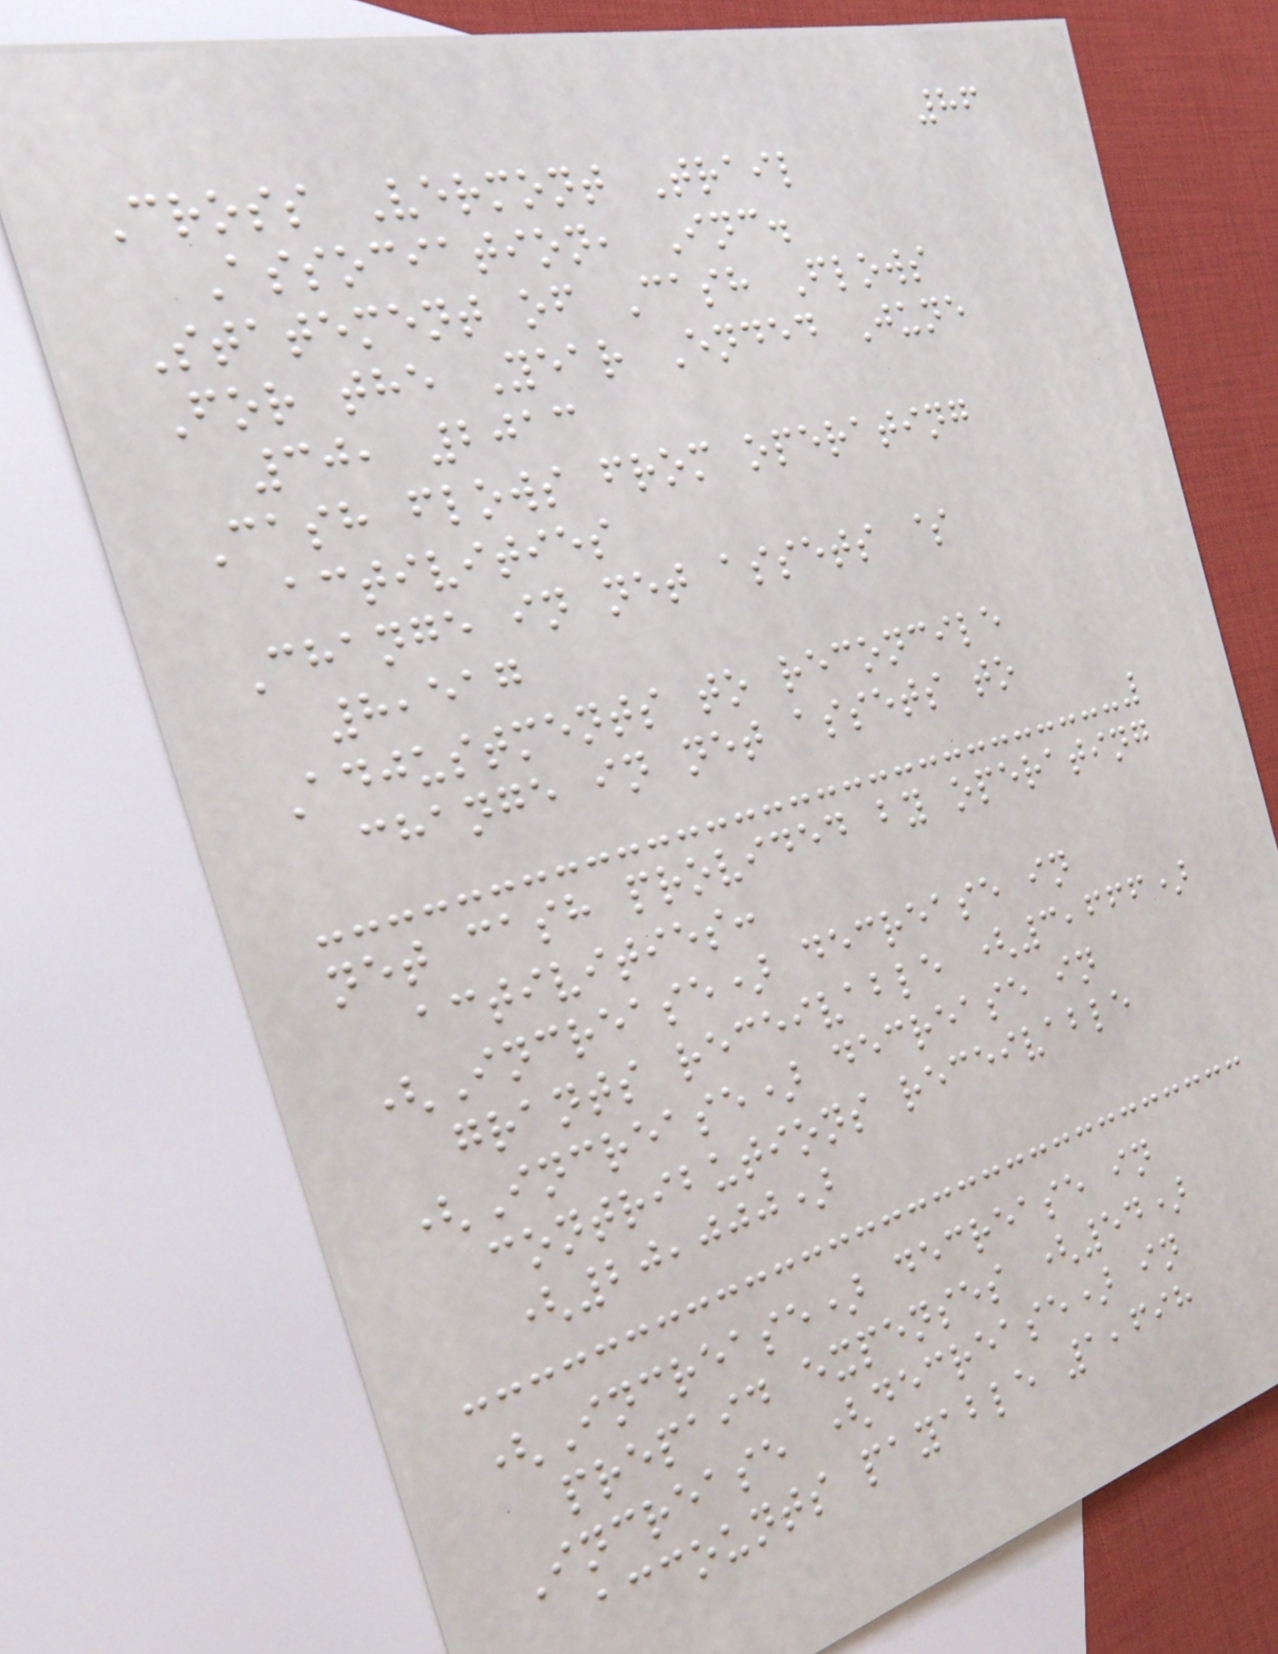86
Cross Vermont Trail
Association, Inc.
Statement of Cash Flows
For the Year Ended June
30, 2013
Cash flows from operating
activities
Change in net assets $
8,517
Adjustments to reconcile
change in net assets to
net cash provided by operating
activities:
(Increase) decrease in
grants receivable (3,666)
(Increase) decrease in
contributions receivable
(20,000)
(Increase) decrease in
prepaid expenses (54)
Increase (decrease) in
accounts payable 1,698
